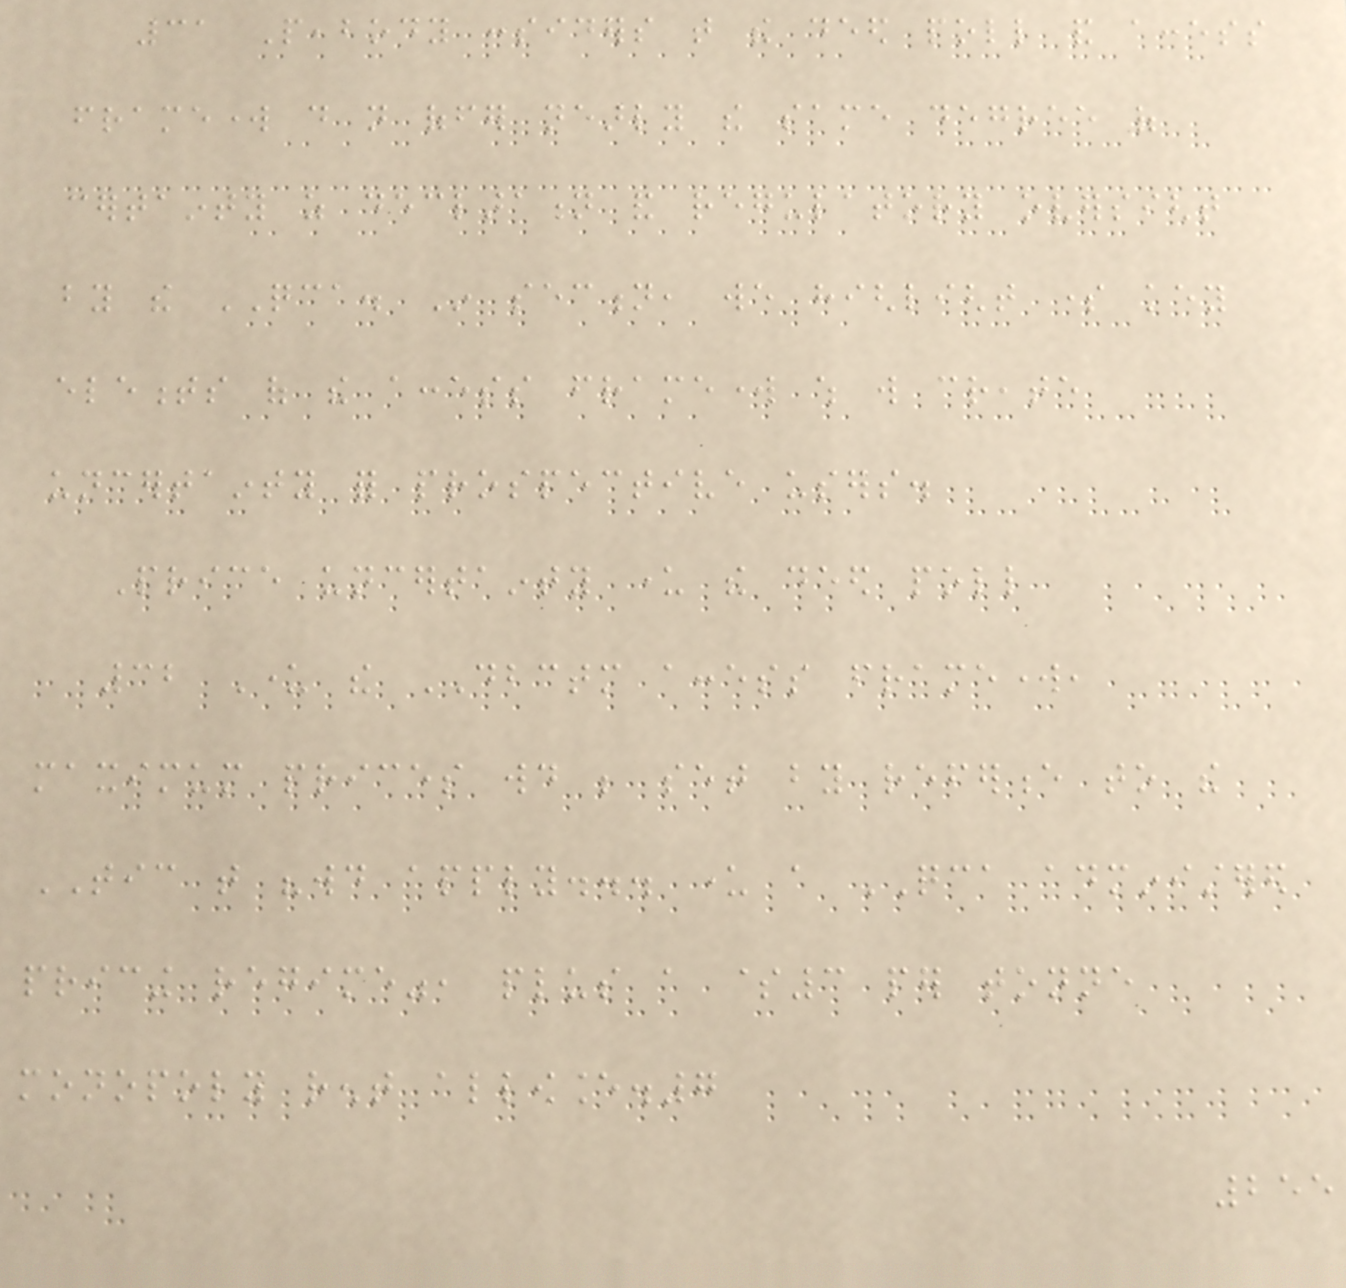31 Peabody considers that the deed poll and access
framework do not offer nearly the same degree of
certainty as declaration and regulatory oversight
by the QCA. In section, we highlight some key
elements of the access framework which will create
uncertainty for prospective users.
Price uncertainty under the deed poll
32 Under the DBCTM access framework,
maximum prices would be set by reference to the
TIC that "would apply... under a QCA administered
pricing regime", plus a $3 per tonne
monopoly rent allowance.7
255
